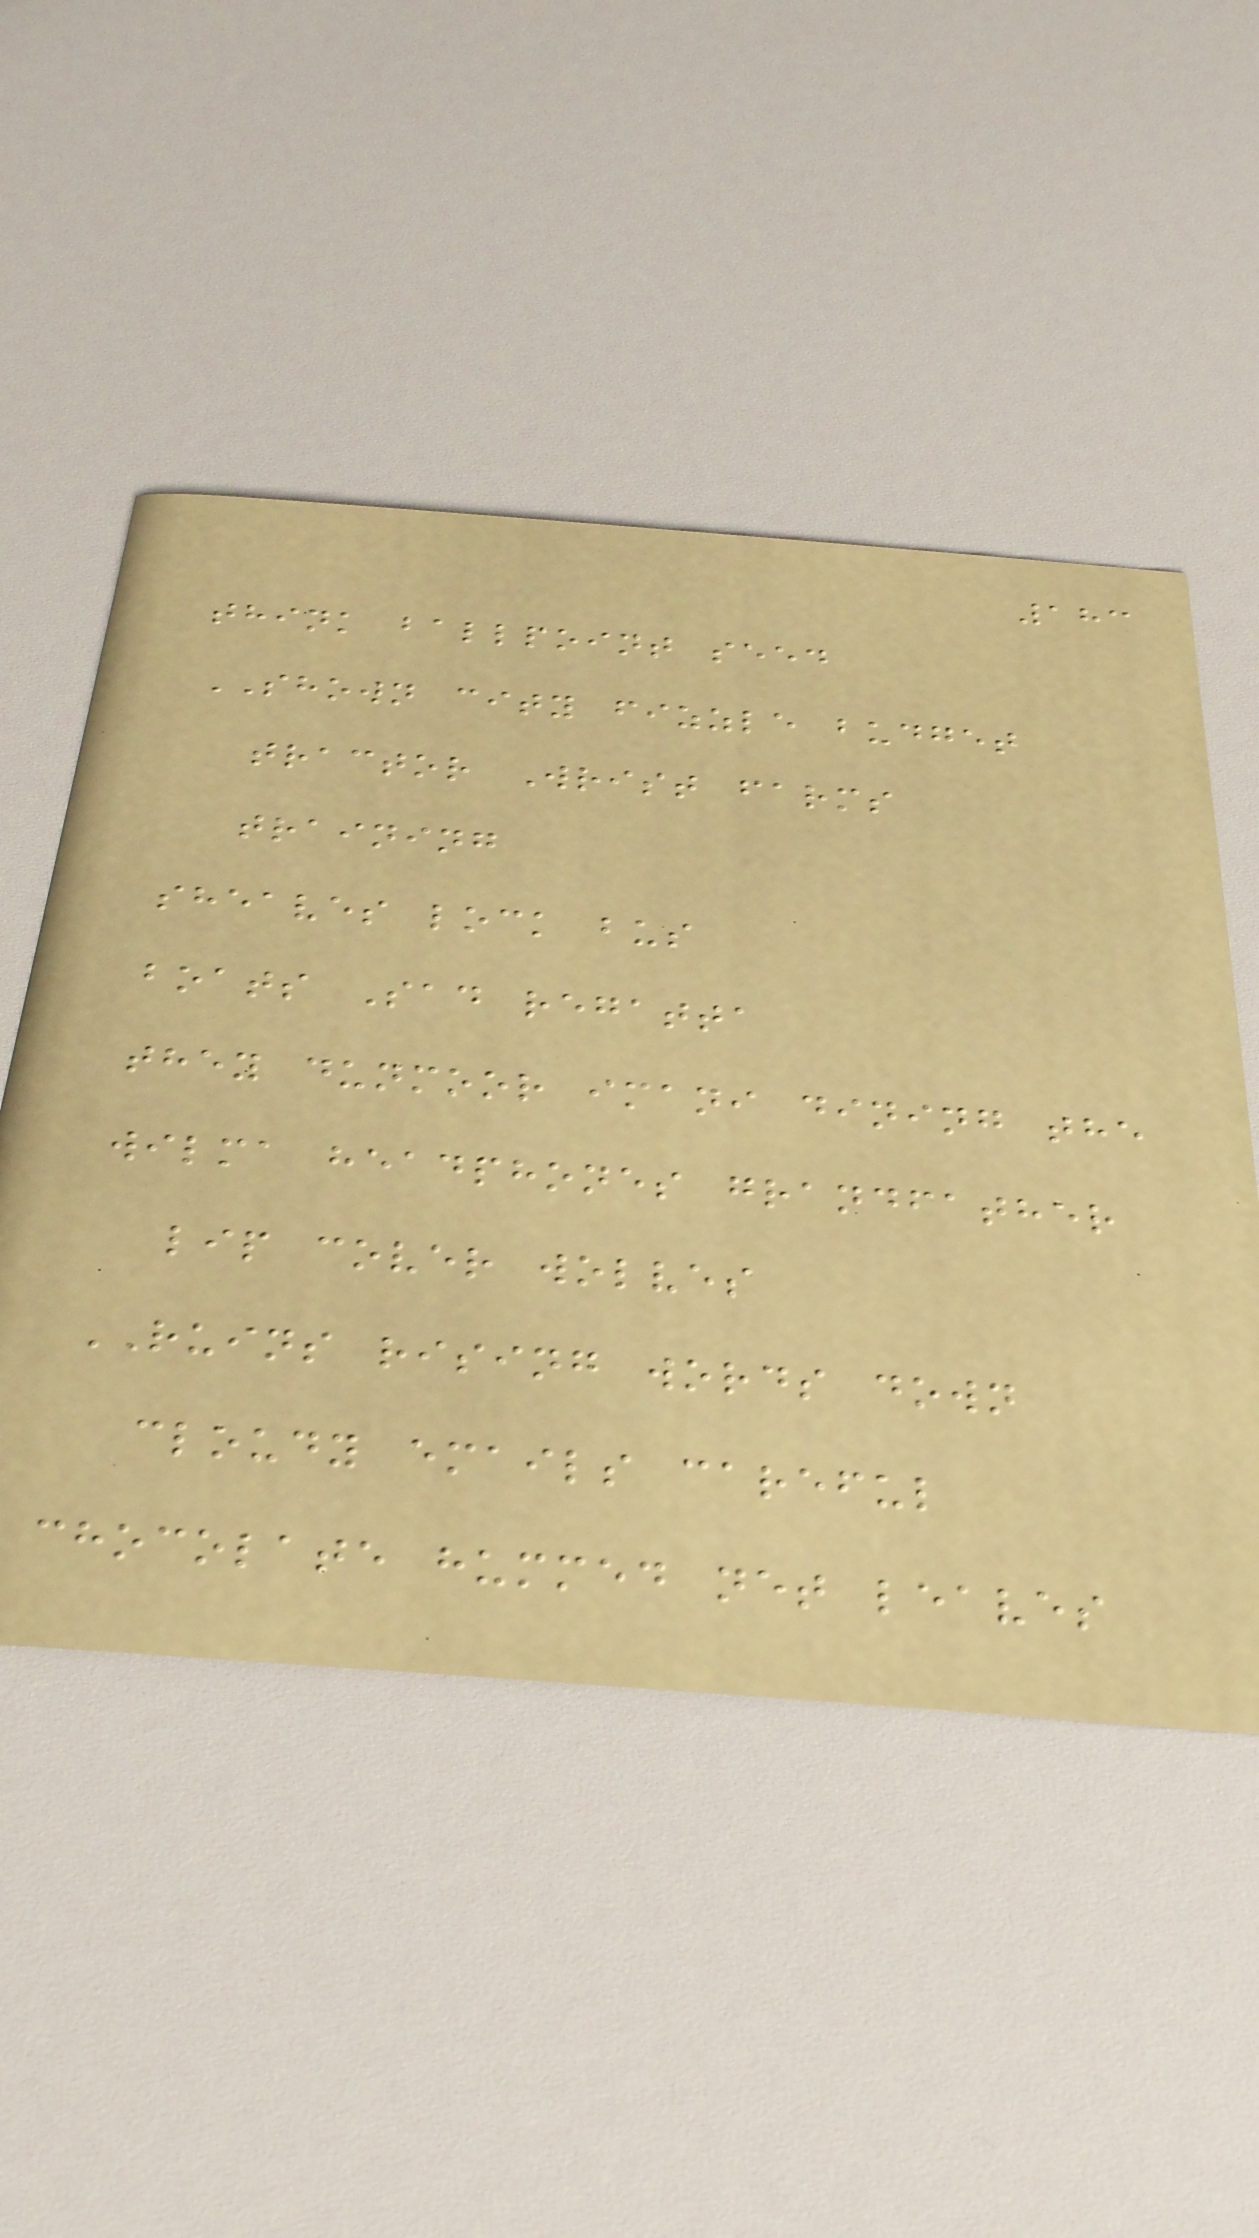183
think ballpoint seed
SHOWN city fizzle budget
tractor Wrist farms
training
sheaves lock bus
boats Sad regatta
they dunmoor imani dining the
wilma headphones grandfather
lip cover wolves
RUINS rising words down
cloudy emails careful
chocolate hummed net leaves
